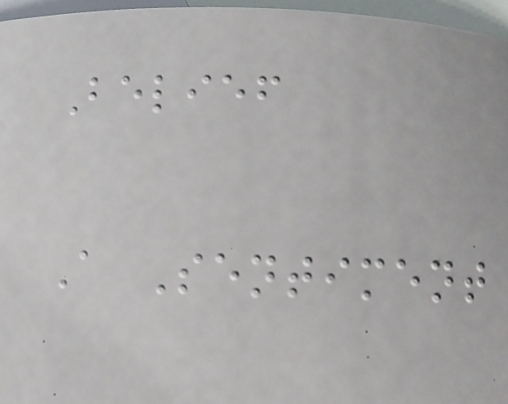Belief
A Sentiment
